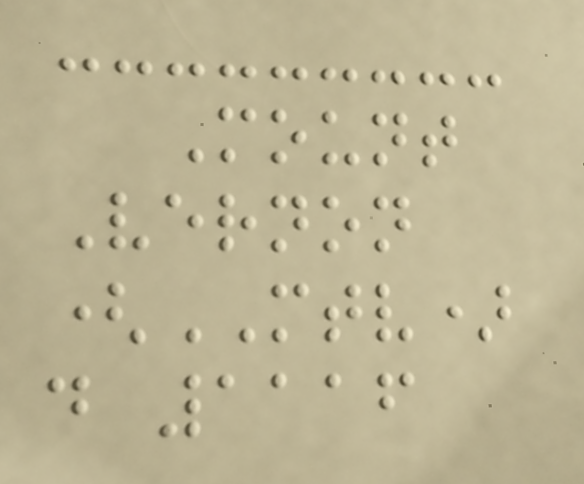Mount
Vernon
(MTV)
d 1116
